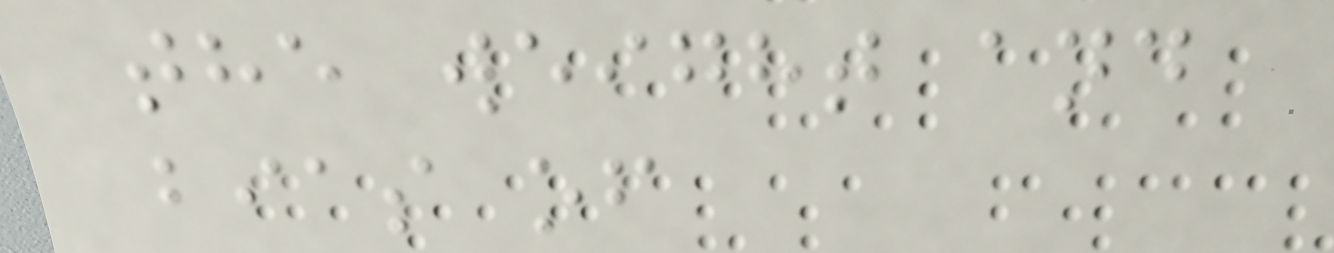the weight and
bias of
